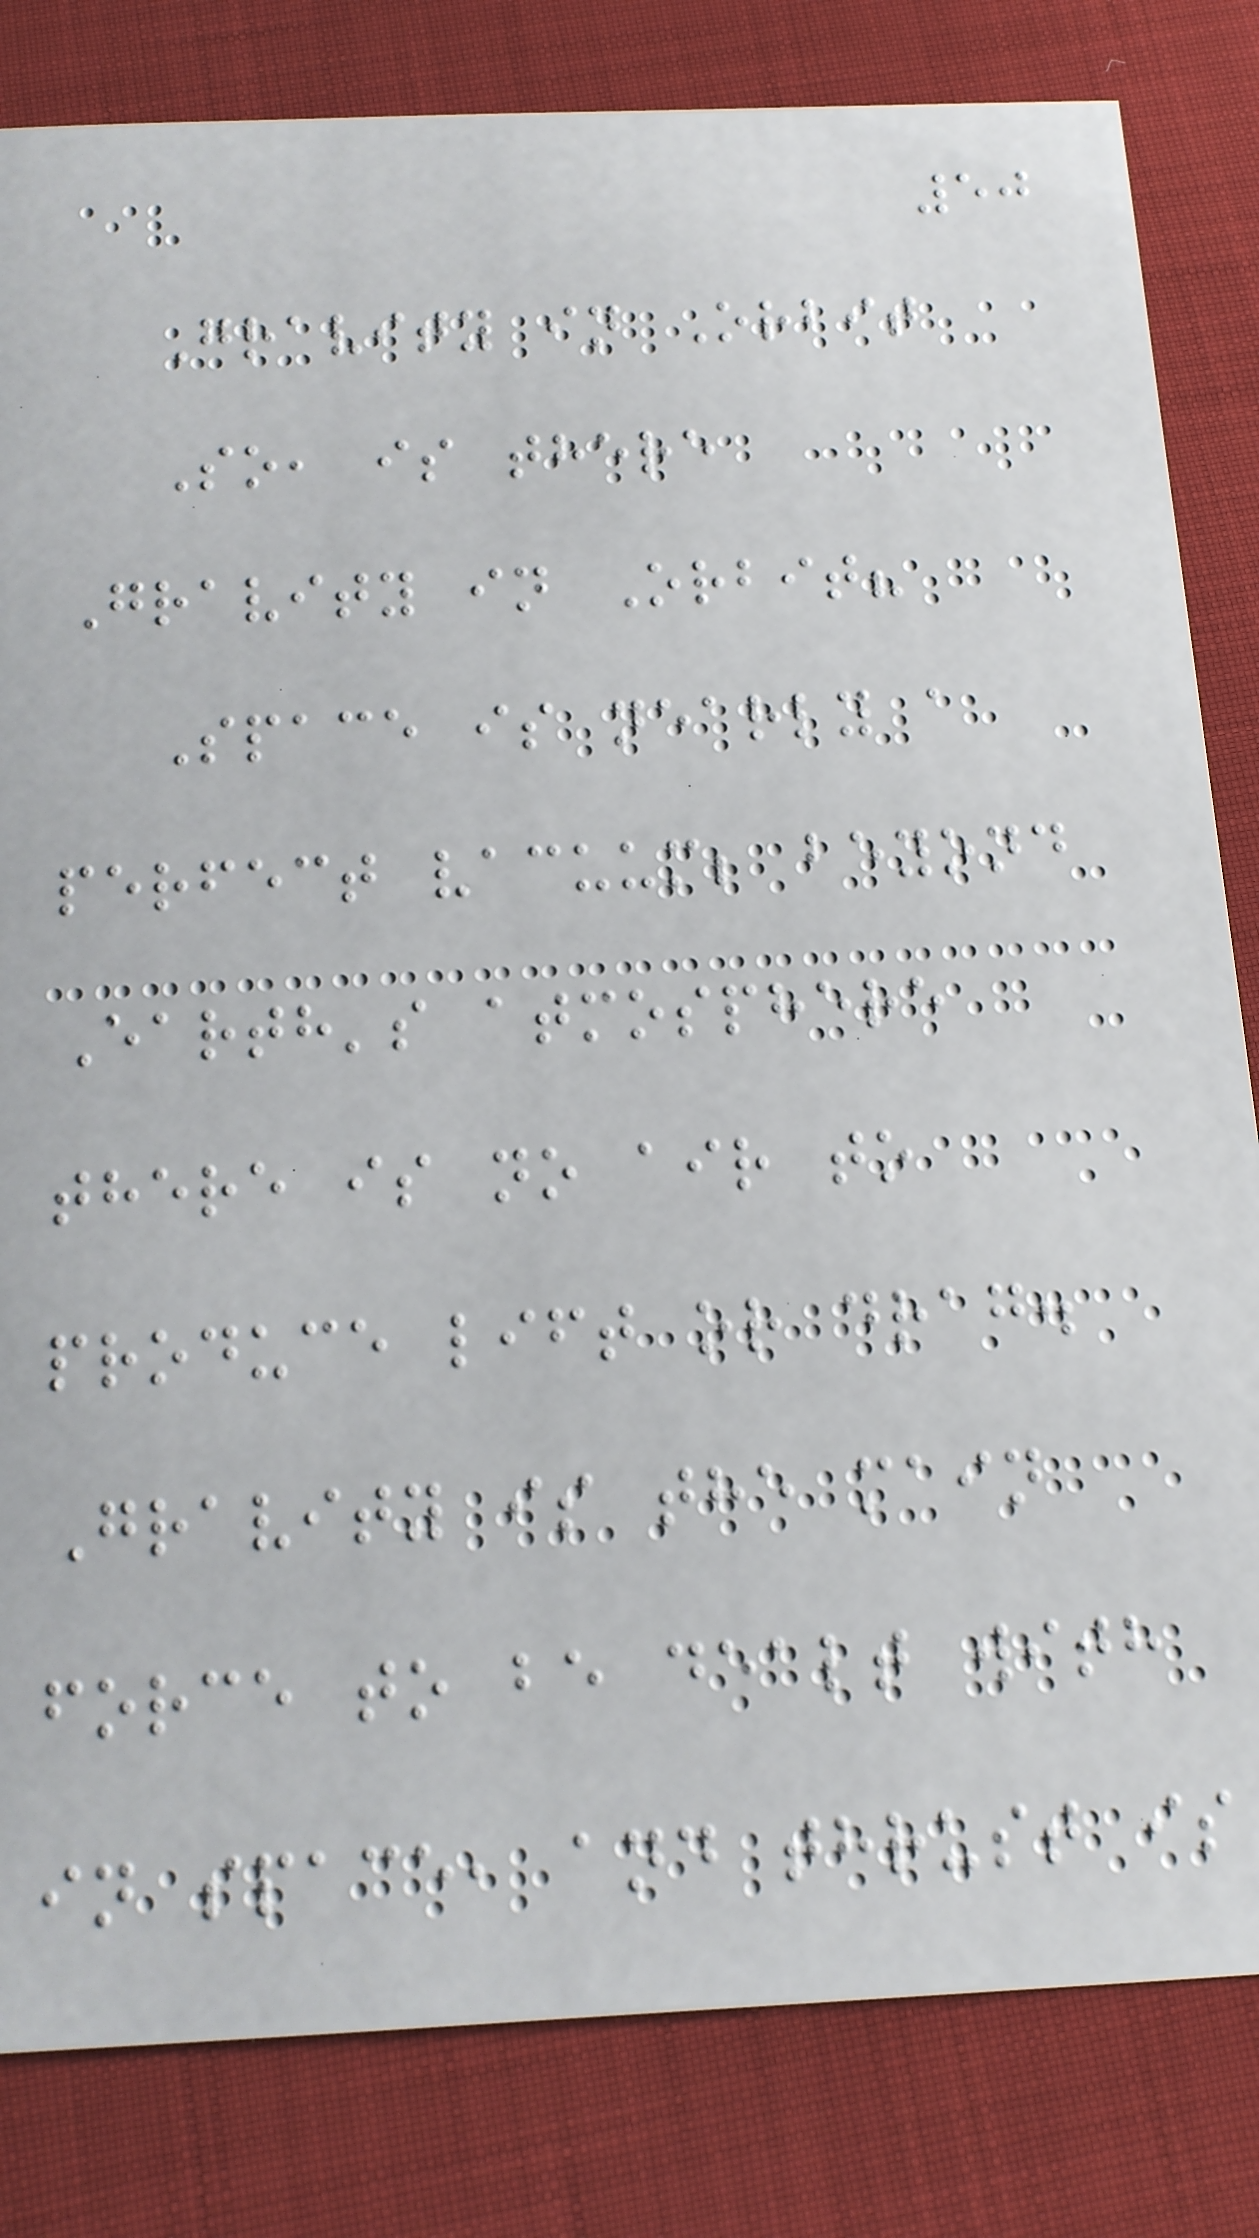50
Gravity in Orbit
So, is there
Gravity in Orbit?
Space is nearly a
perfect vacuum; beyond
Earth's atmosphere
there is no air to
produce lift or drag.
Gravity is the main
force to be dealt with
in space, and thrust is
